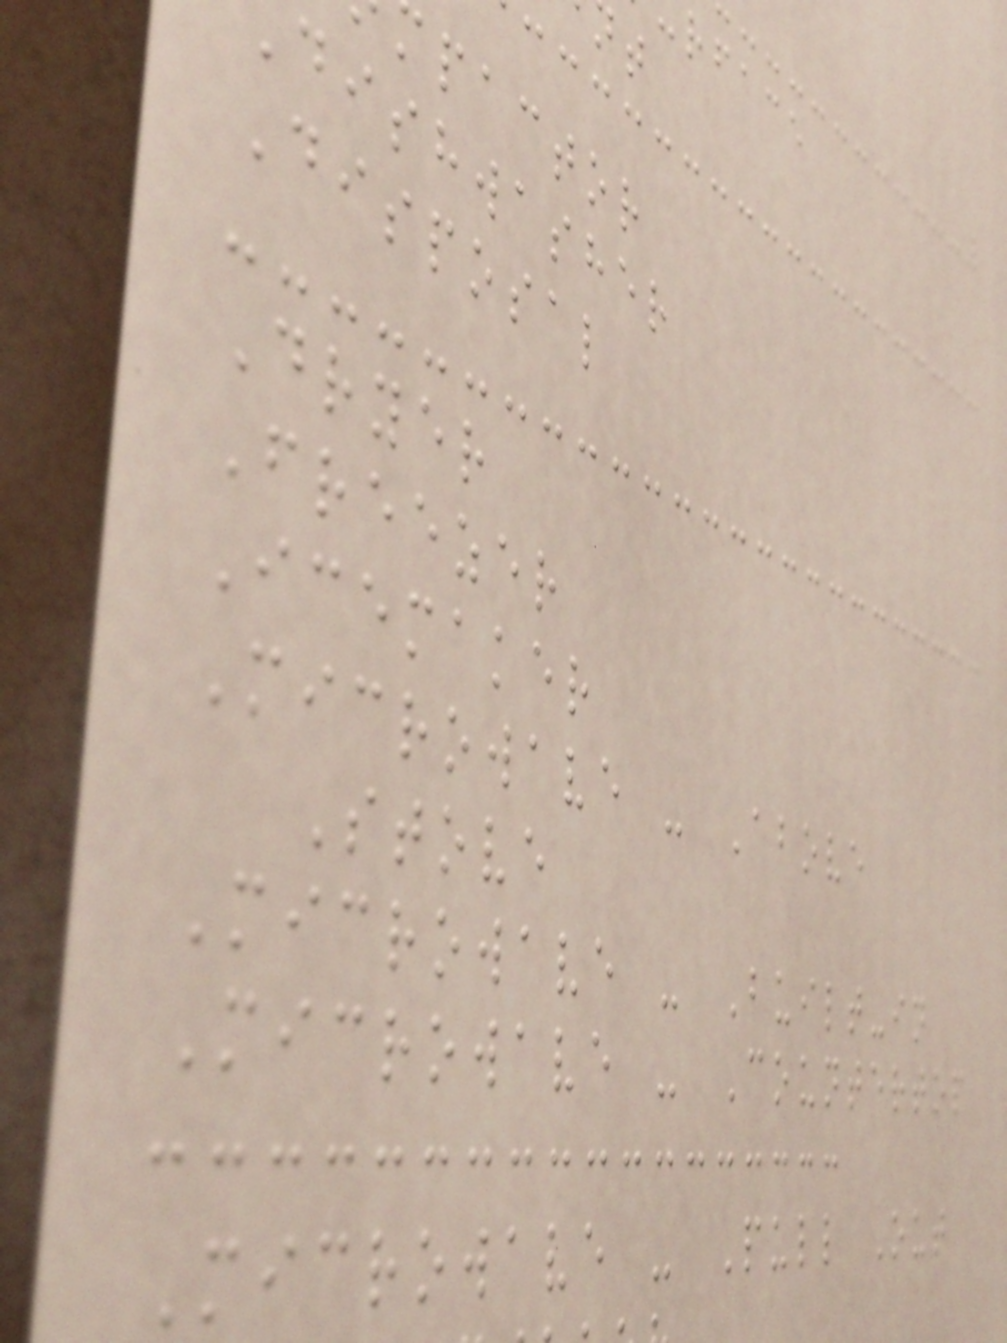rface
pactor
dishwasher
Disposal
Dryer
Freezer
Icemaker
Microwave - Above
Stove
Microwave - Built-in
Microwave - Countertop
Microwave - Pull Out
